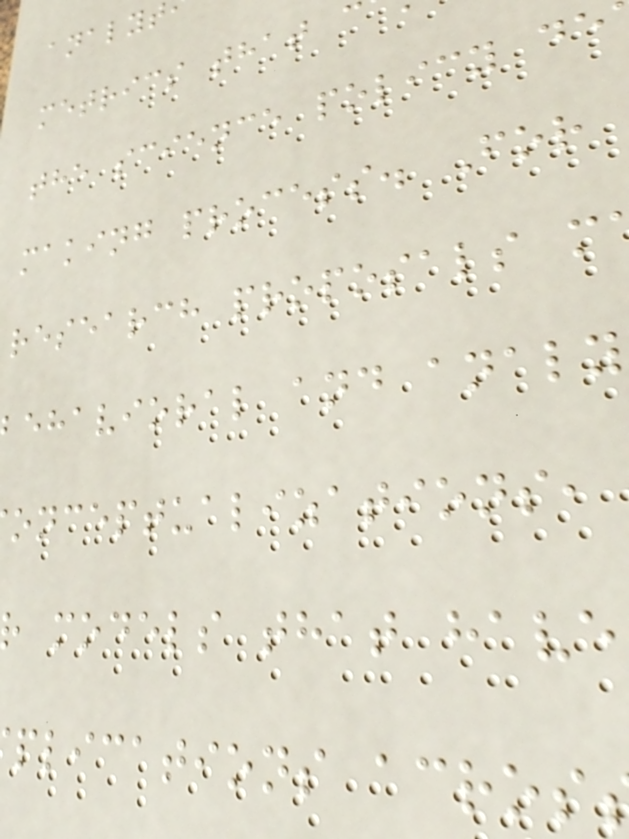metrics that
the science policy de
making process. For
research proposals m
ehavioral and analy
onceptualizations,
models that have
plications acros
